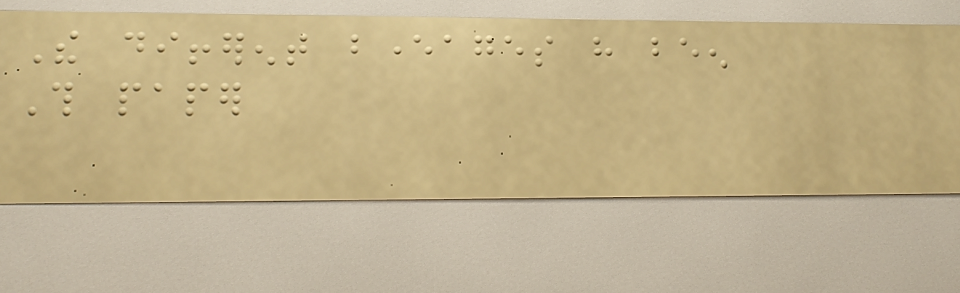The different beverages have been
This paper
